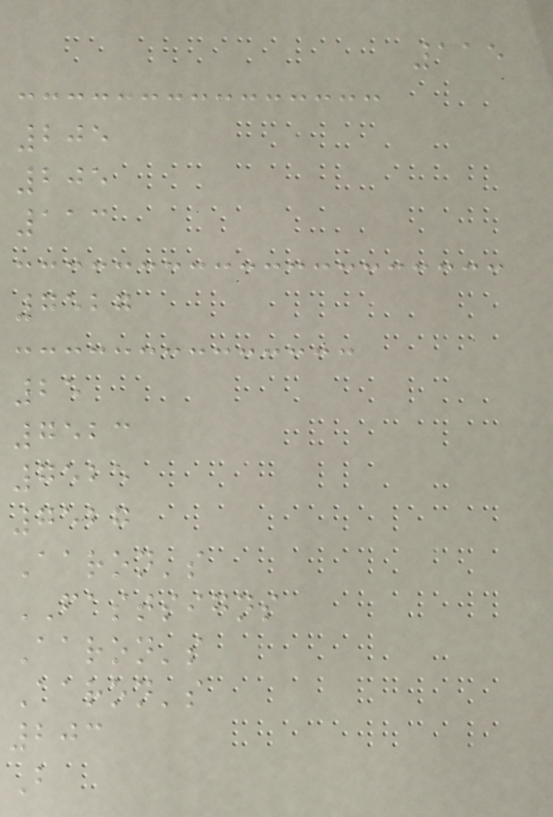115
205
205
113
7527
25
7523
7525
7527
Aaron's
FASTSIGNS
Aaron's
Aaron's
203
B
